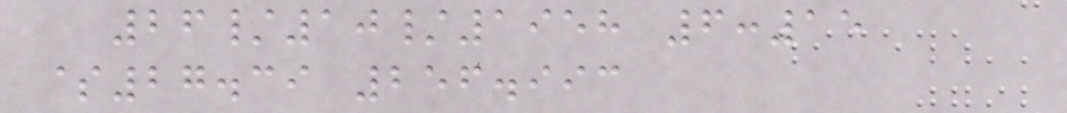26/10/1958 6:15
$27.39 256.993
